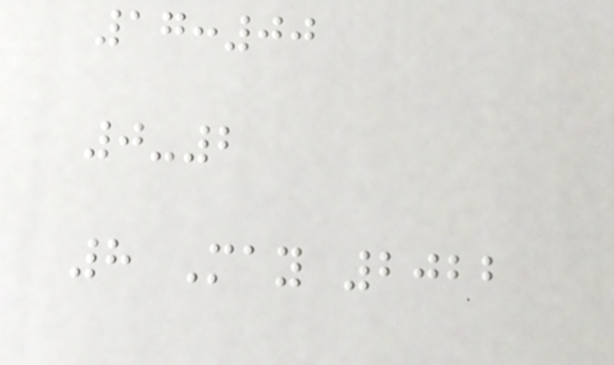17:00
0-2
8 May 2022
